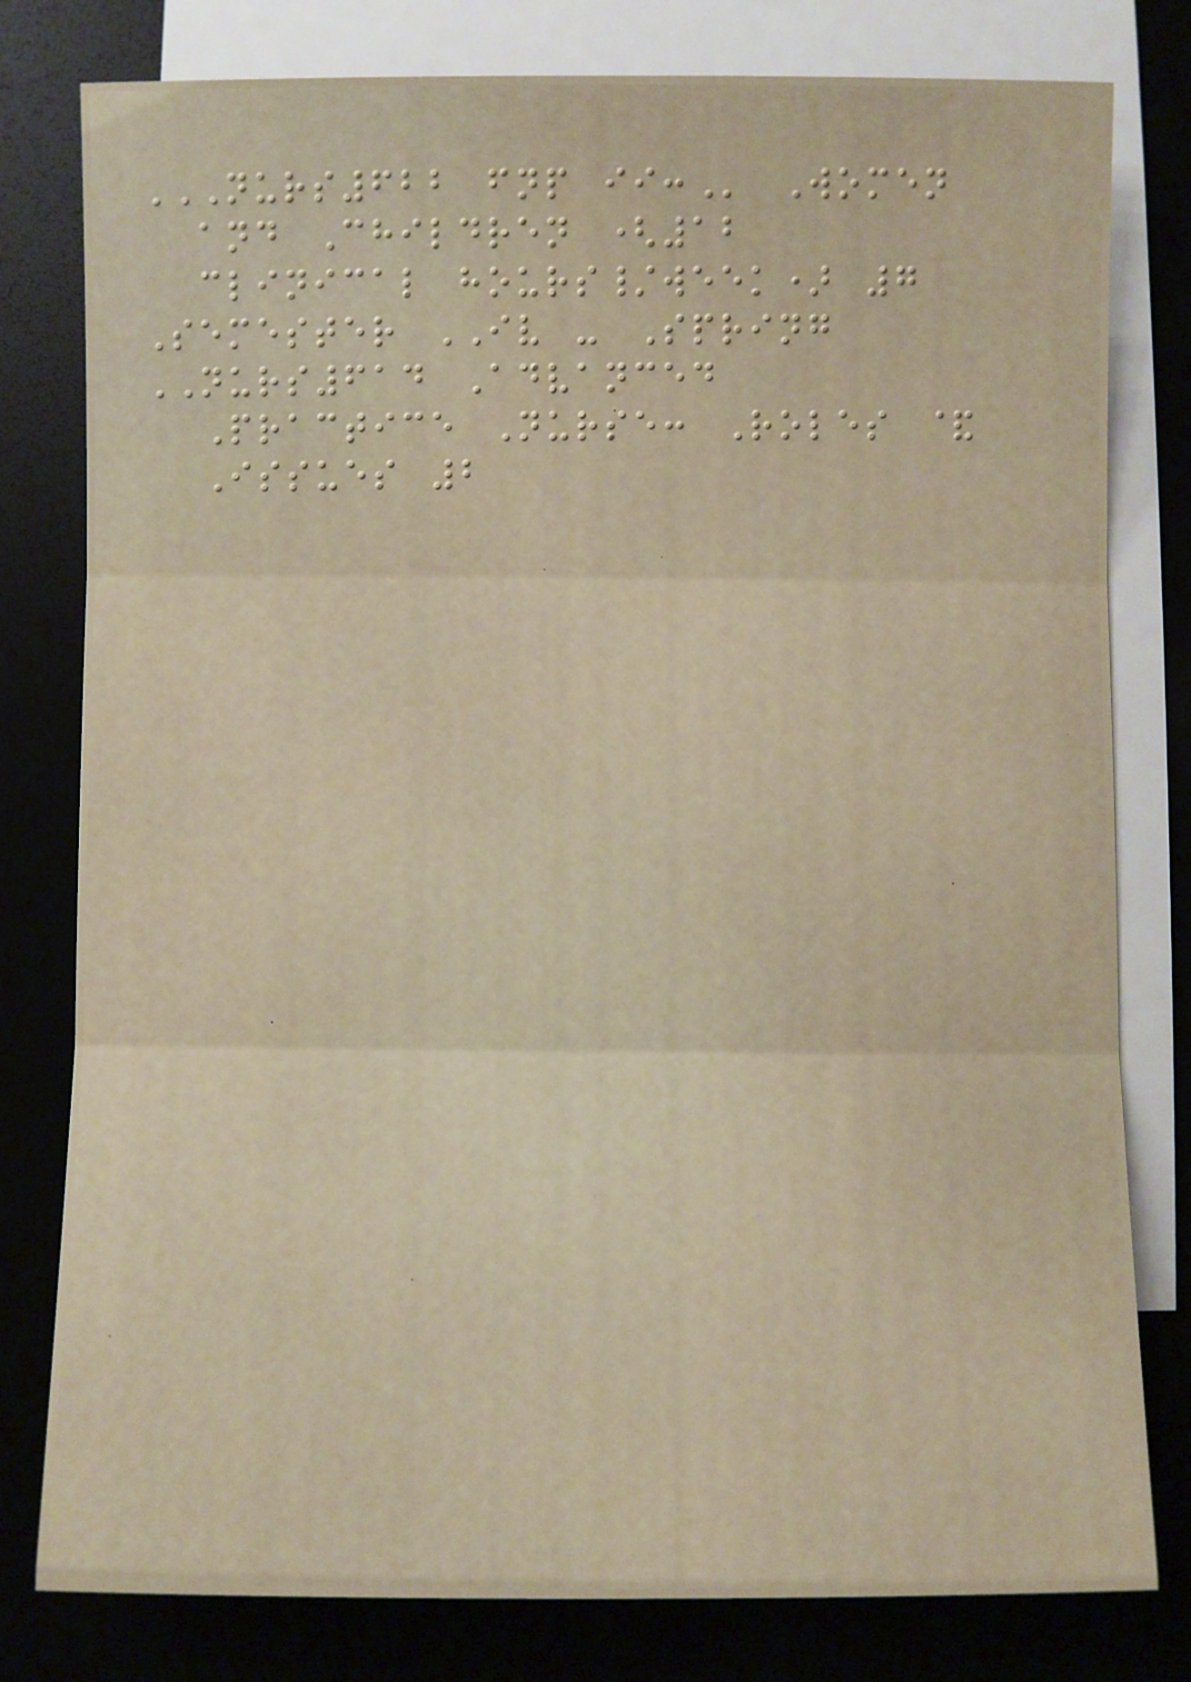NURS622 FNP II: Women
and Children (12
clinical hours/week) 7
Semester IV - Spring
NURS614 Advanced
Practice Nurse: Roles &
Issues 2
